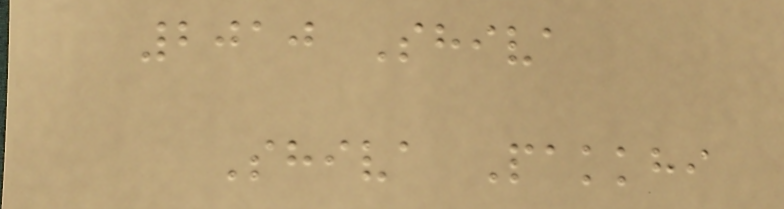2010 Shiva
Shiva Pakkhi
